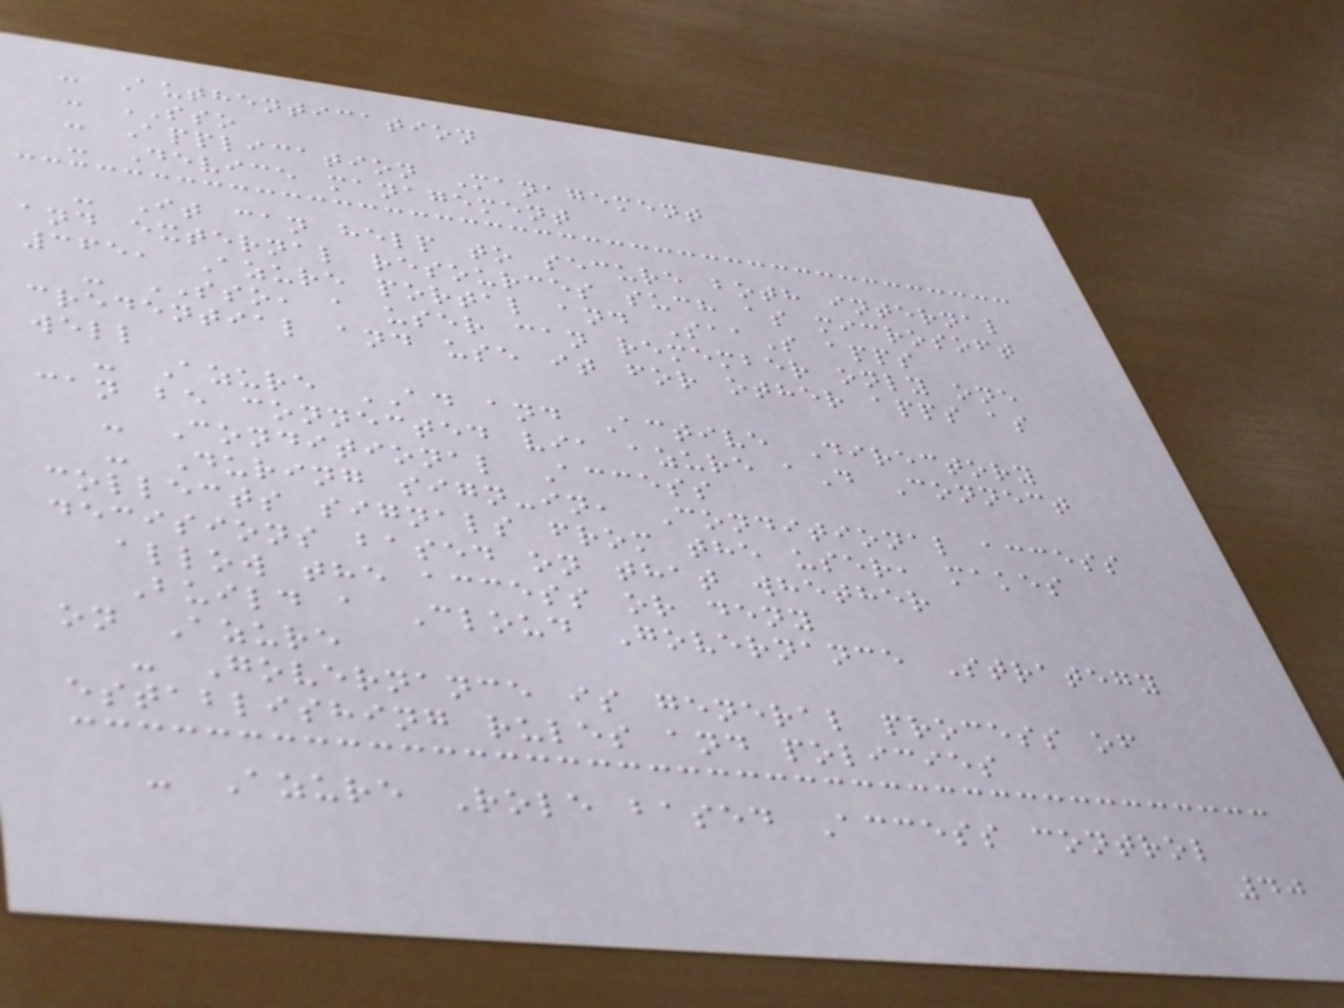- Authentication
- SSO
- Application Management
- Device management
- It can help to secure both internal
and external resources such as microsoft
365, Azure portal and SaaS apps
- SSO, a user can remember only one
credential and use it for other apps as
well
- Azure AD and Active Directory
can be connected via azure aD Connect
- Conditional Access
- During sign-in, Conditional access
collects signals from the user, makes
decisions based on that whether
allow the access or deny
Build a Cloud Governance Strategy
on Azure
- Governance is general process of
establishing rules and policies
- Azure Role based Access control
40
